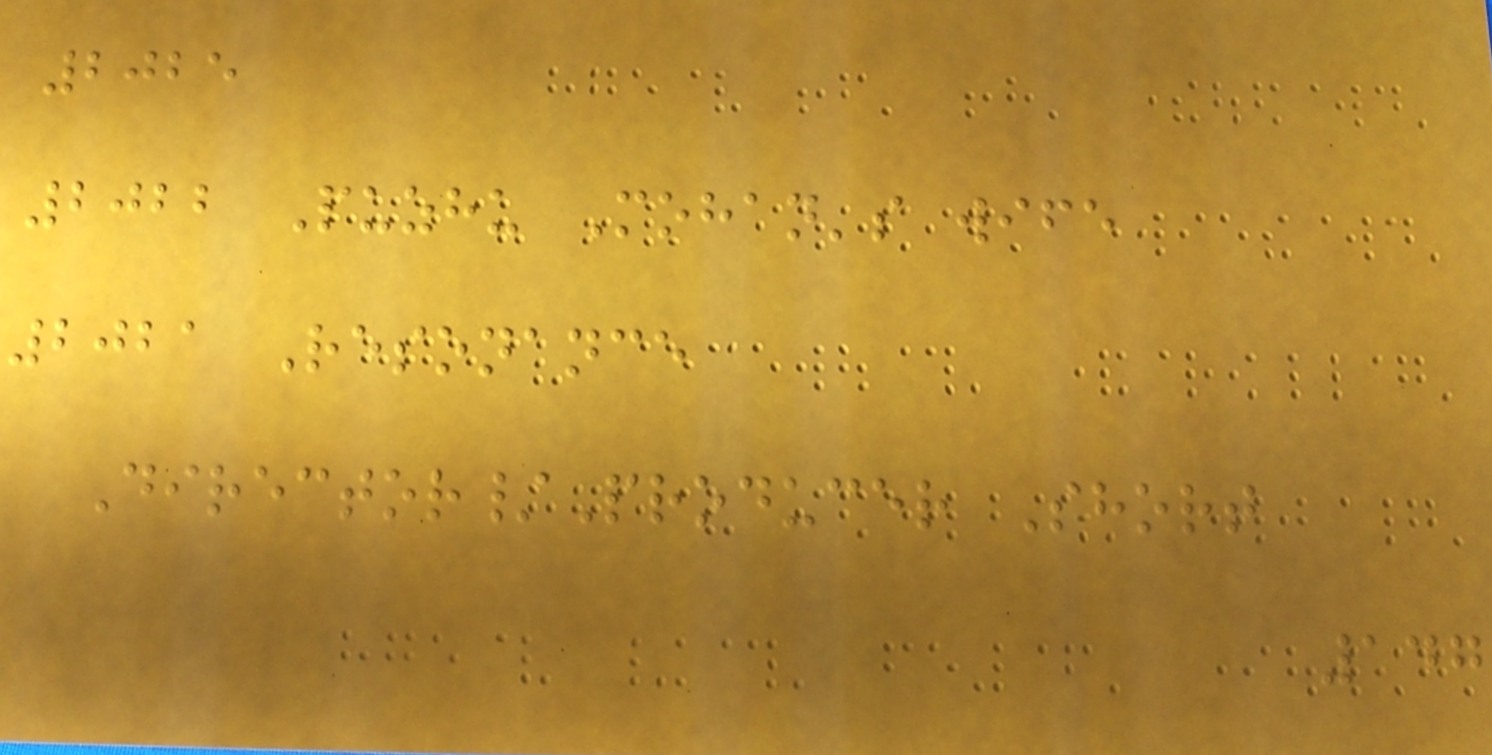2025
2022 Puzhu Mohan's wife
2021 Resonance
Director/Producer Short
147
